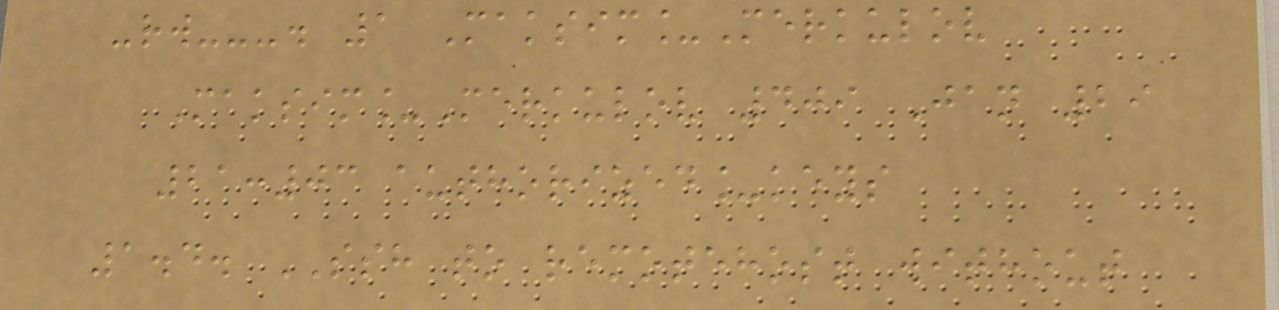-rw---. 1 Maksim_Merkulov
Maksim_Merkulov 409 Jan 29
21:03 authorized_keys
1.4. SSH to remotehost without
